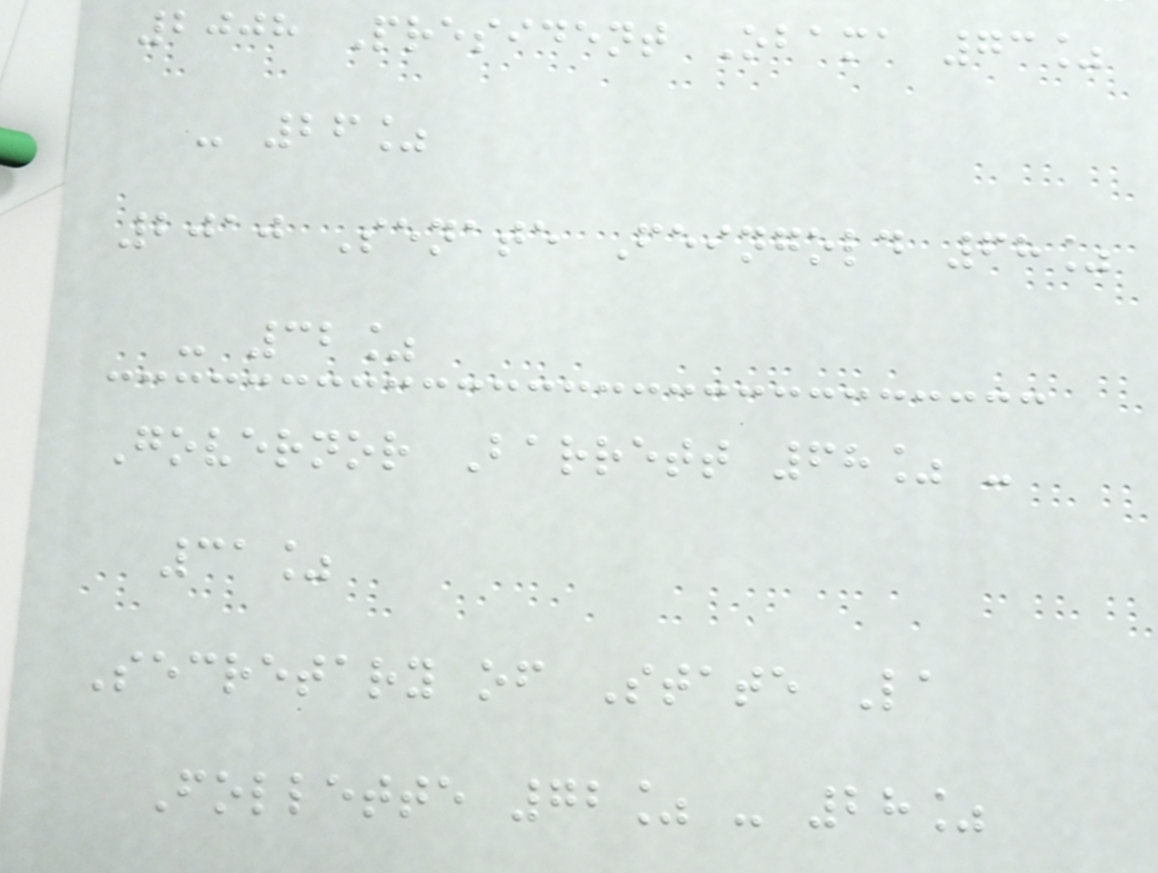2008 President Obama 73%
- 26%
2010 Senate Feingold 68%
- 32%
Governor Barrett 68% -
31%
Secretary of State La
Follette 72% - 28%
